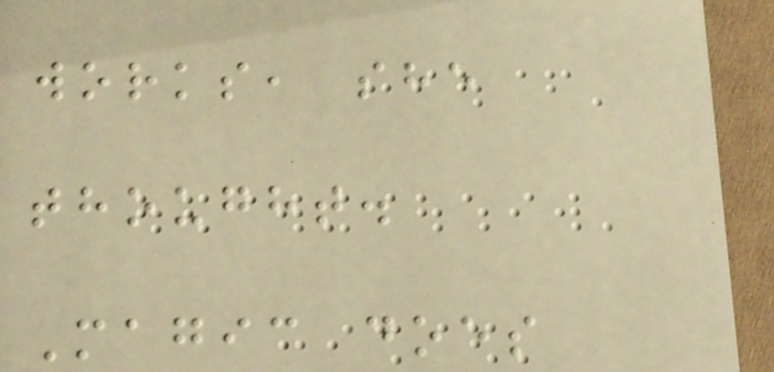works, she
thought.
Magic does
